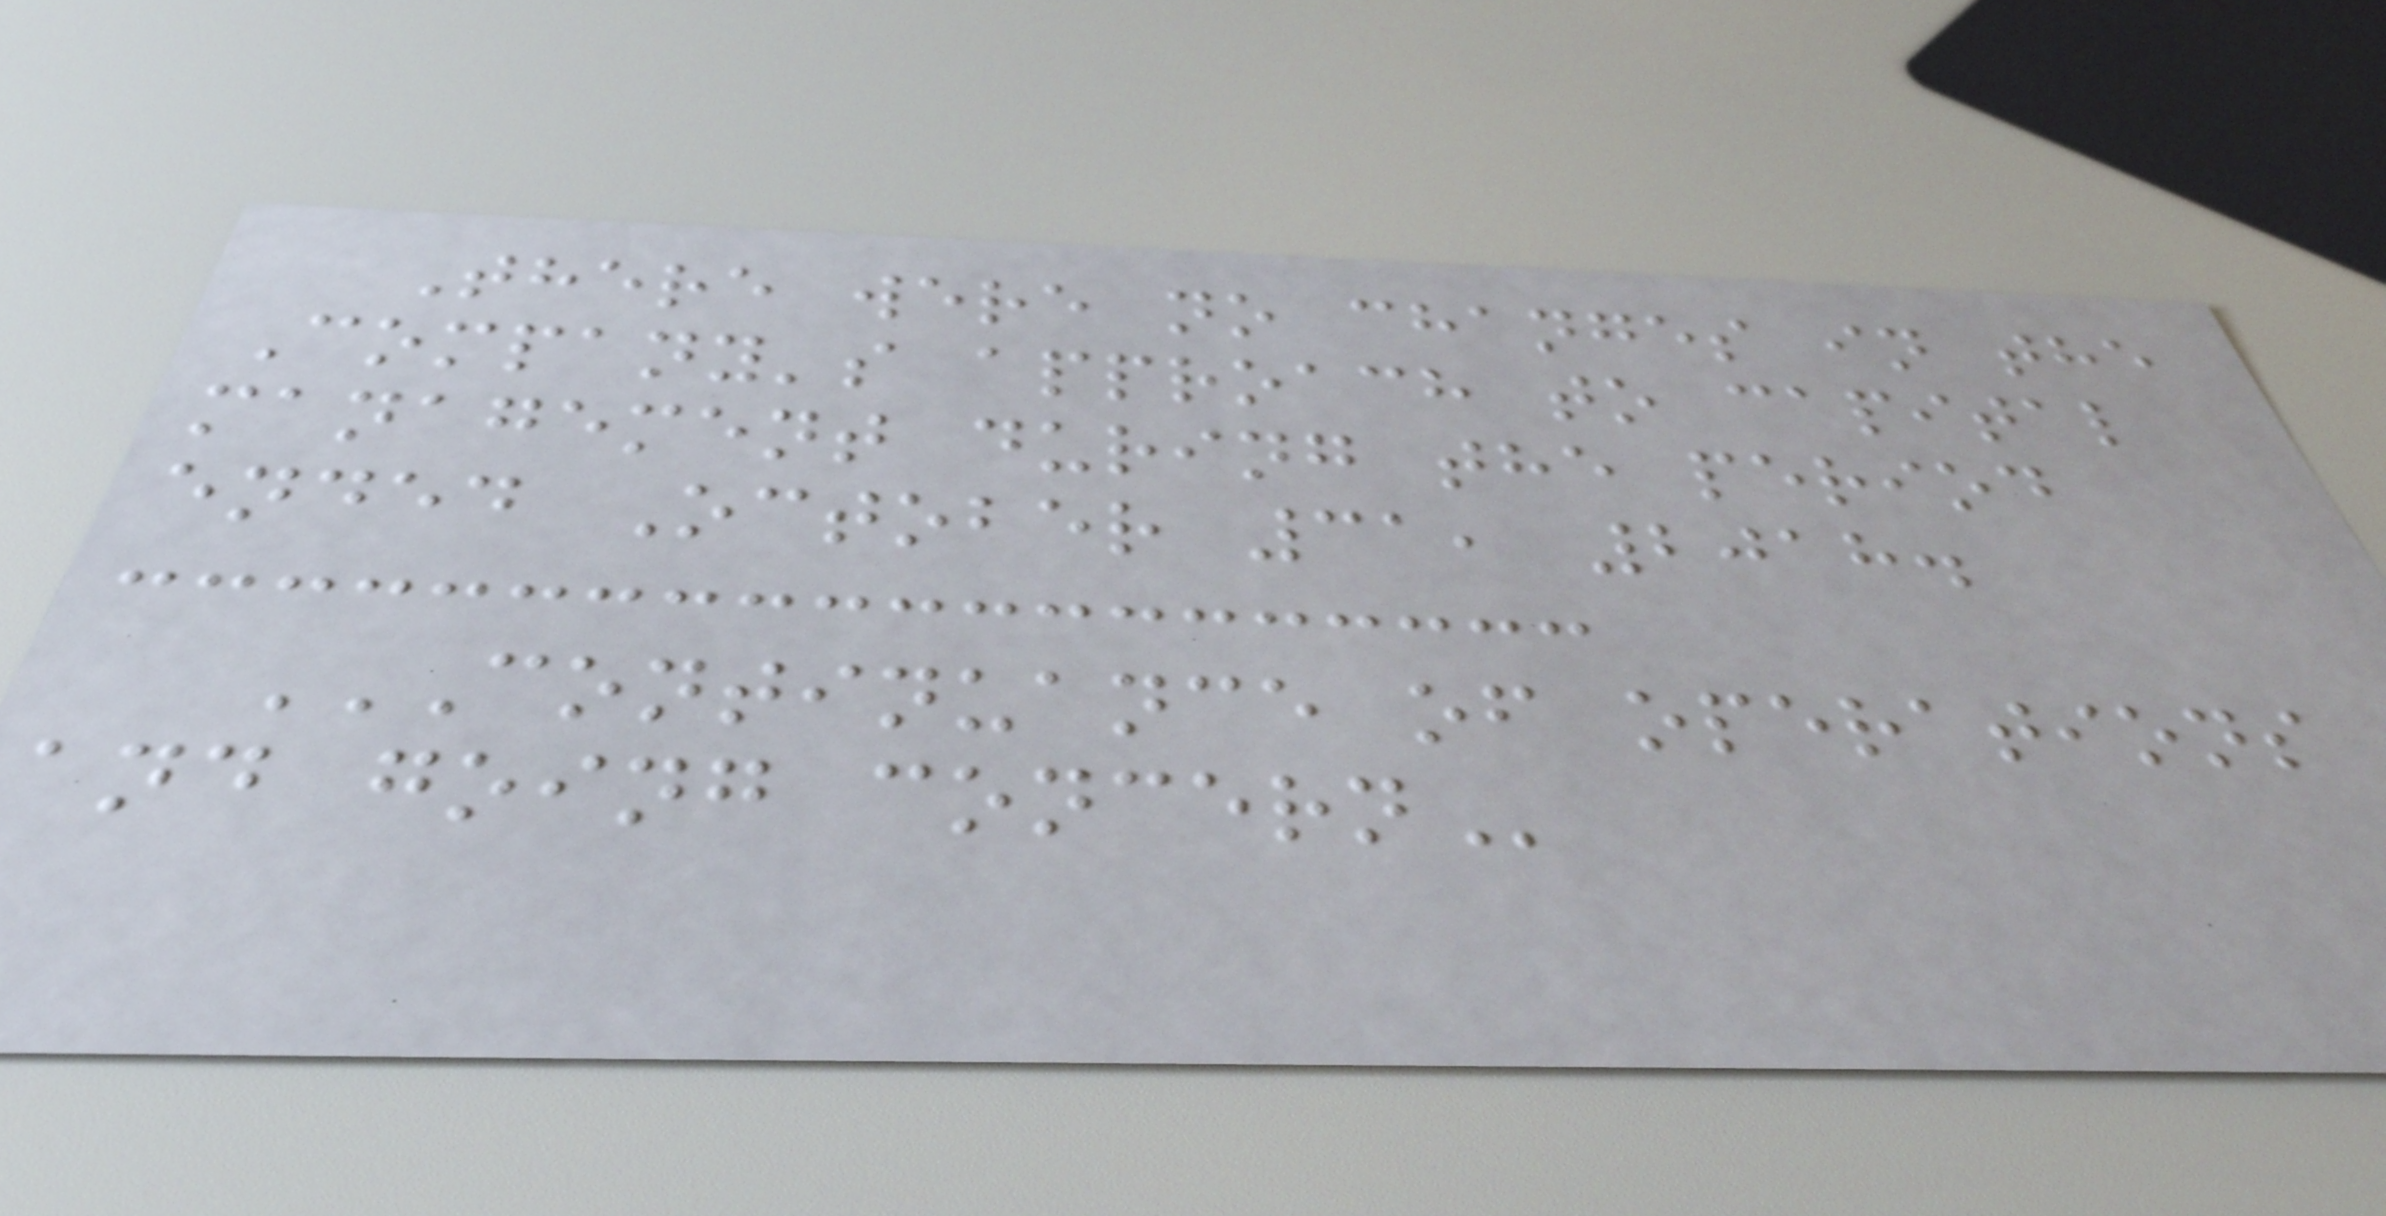There were no changes in the
Company's approach to capital
management during the period
ended October 31, 2018.
CONTINUANCE OF OPERATIONS
AND GOING CONCERN
